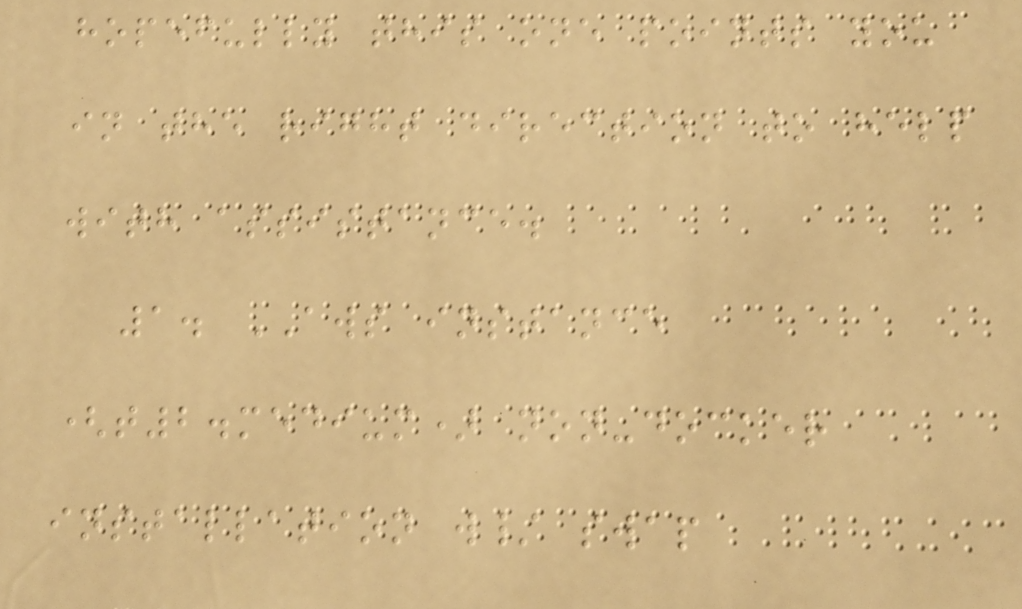hopefully this one points you
in the right direction to help
with assistance.
1. AWS instance
(t2.medium) non-docker
installation w/ swap
